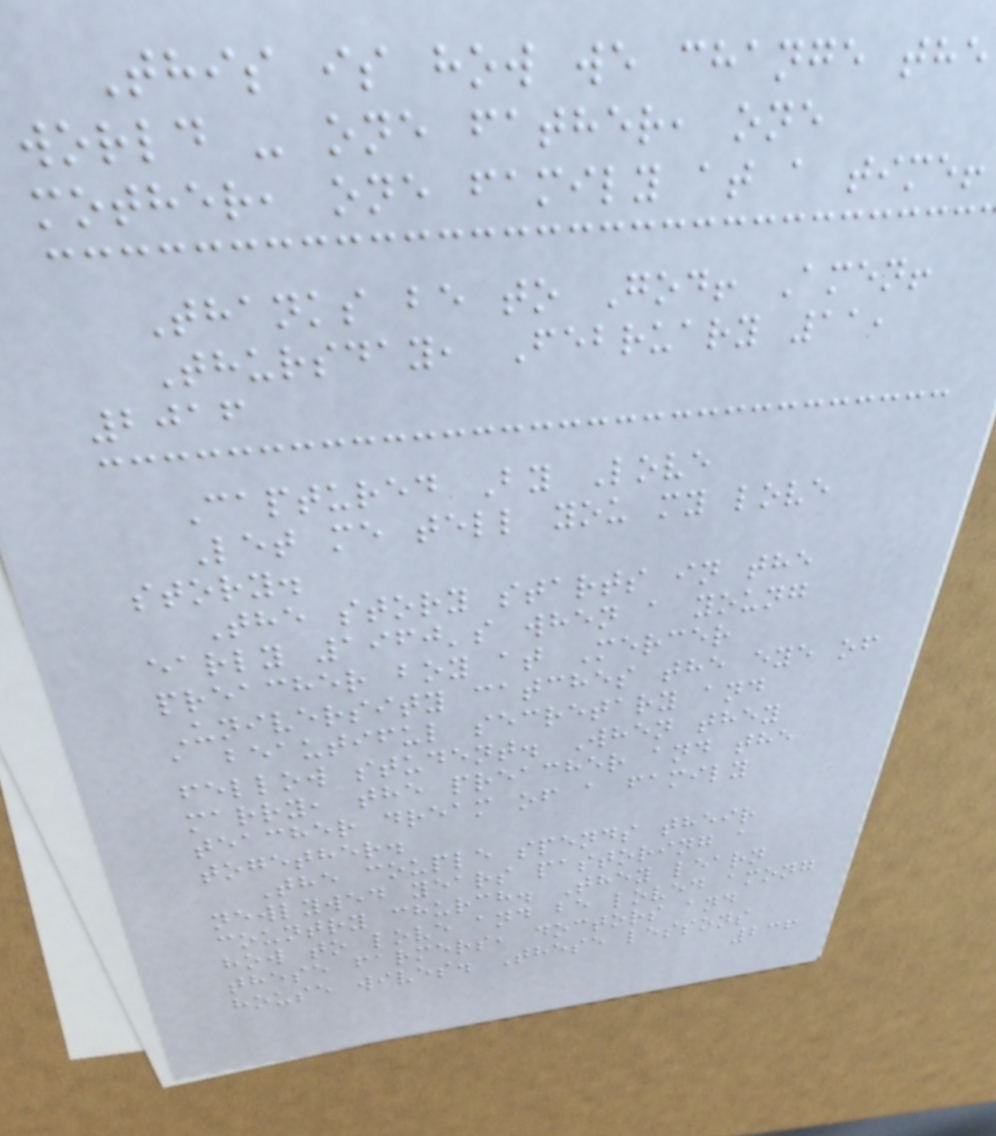This is how we change the
world - one father, one
mother, one family at a time!
Thanks be to God! Amen!
Thursday, February 11,
2016
Captured By Love
Let me tell you my love
story.
The story starts in the
early 1960's when a young
preacher boy at Mercer
University catches the eye of
a beautiful secretary and
fellow student. When they
marry, the preacher and the
teacher dream of a family
together.
The couple spends their
newlywed years pastoring a
country church. They learn
how to love and be loved among
these farmers, doctors and
house wives. These lessons
236
